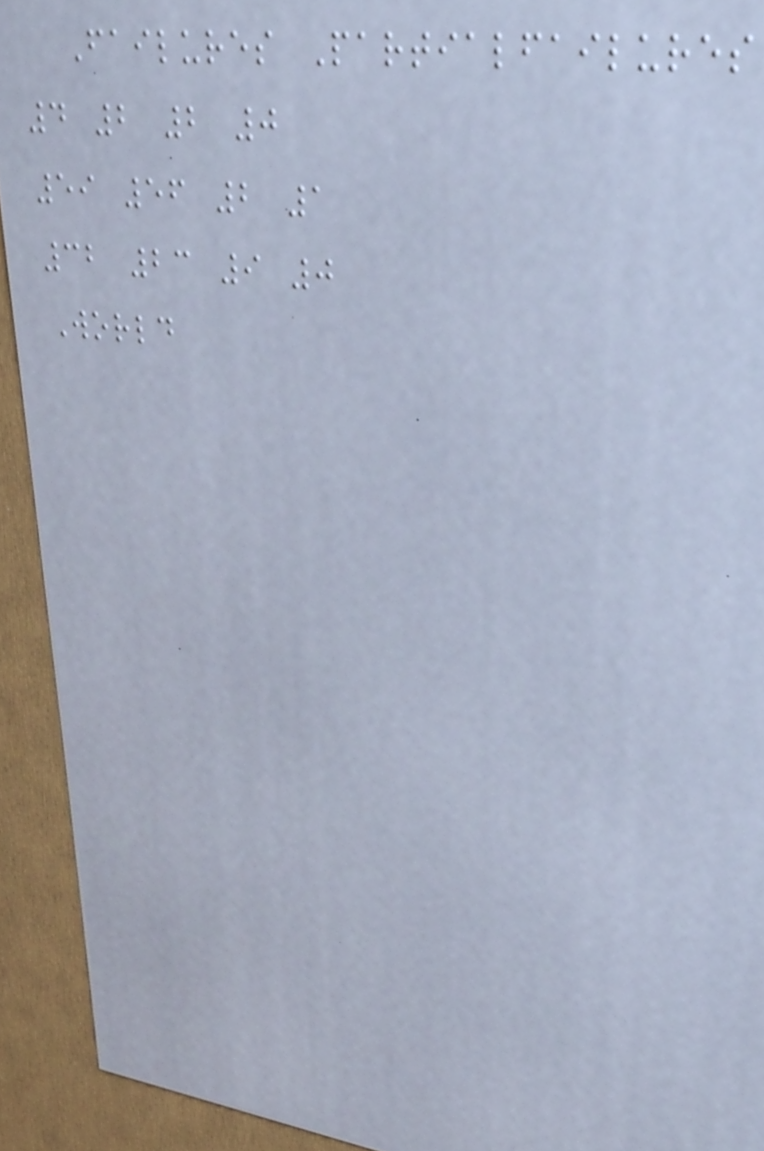Failures Partialfailures
4 2 2 0
59 56 2 1
32 23 9 0
World
